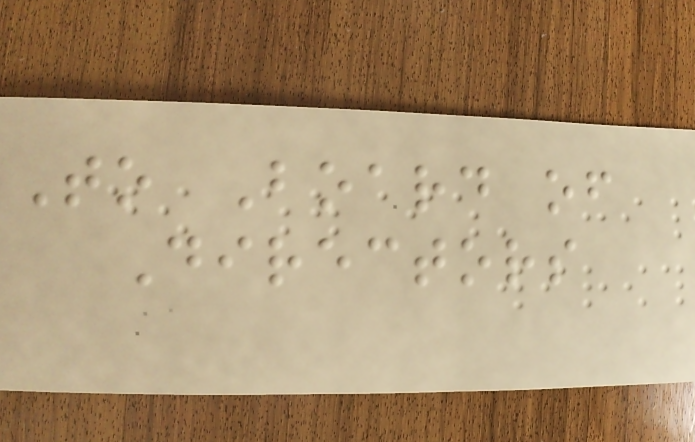To Board of
Directors
